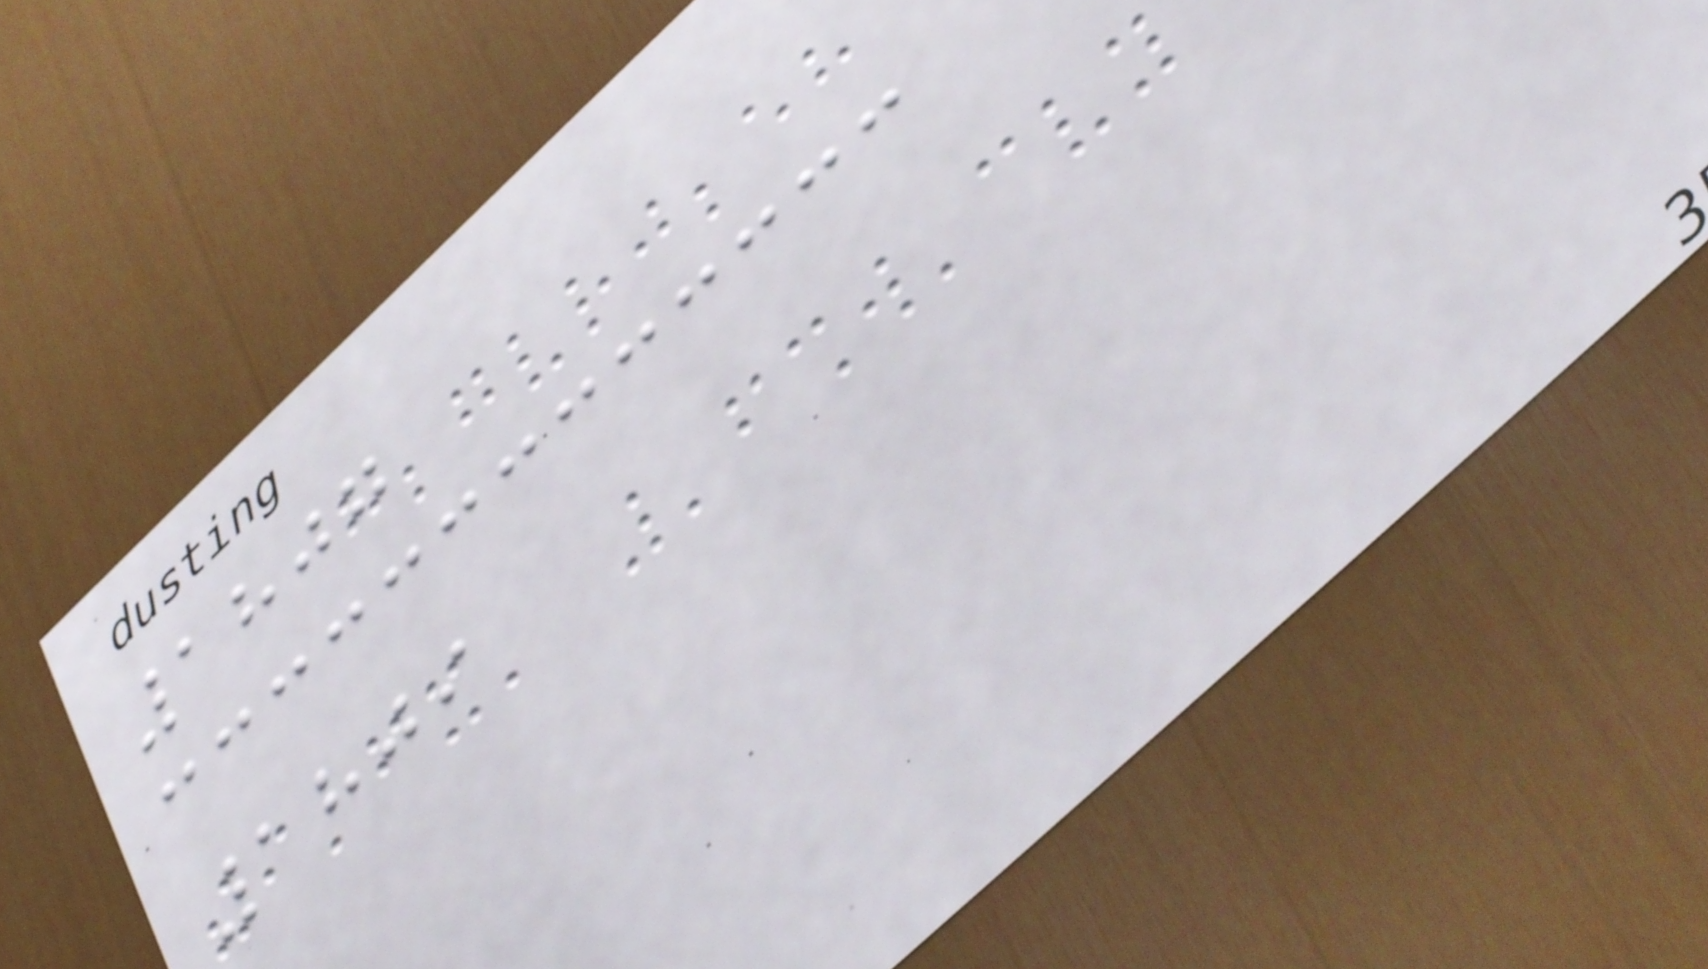1807
1809
